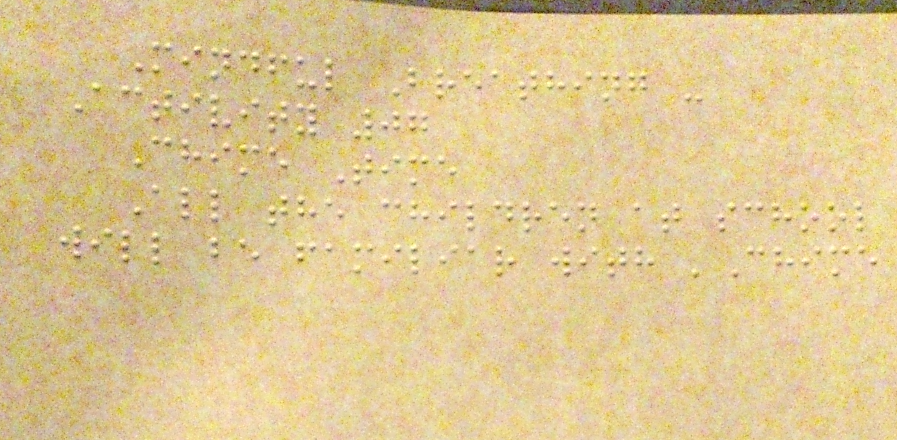Mindful Breathing -
Activity 07
Chime Time
All the children at school
will be familiar with 'Chime
